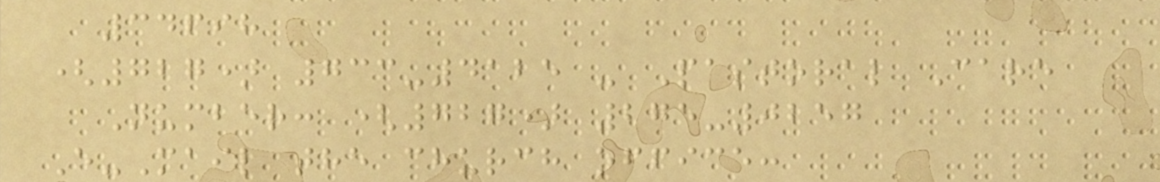34698
(727) 733-4125 - Pastoral Care
Number: (727) 275-0257
E-Mail the church office:
